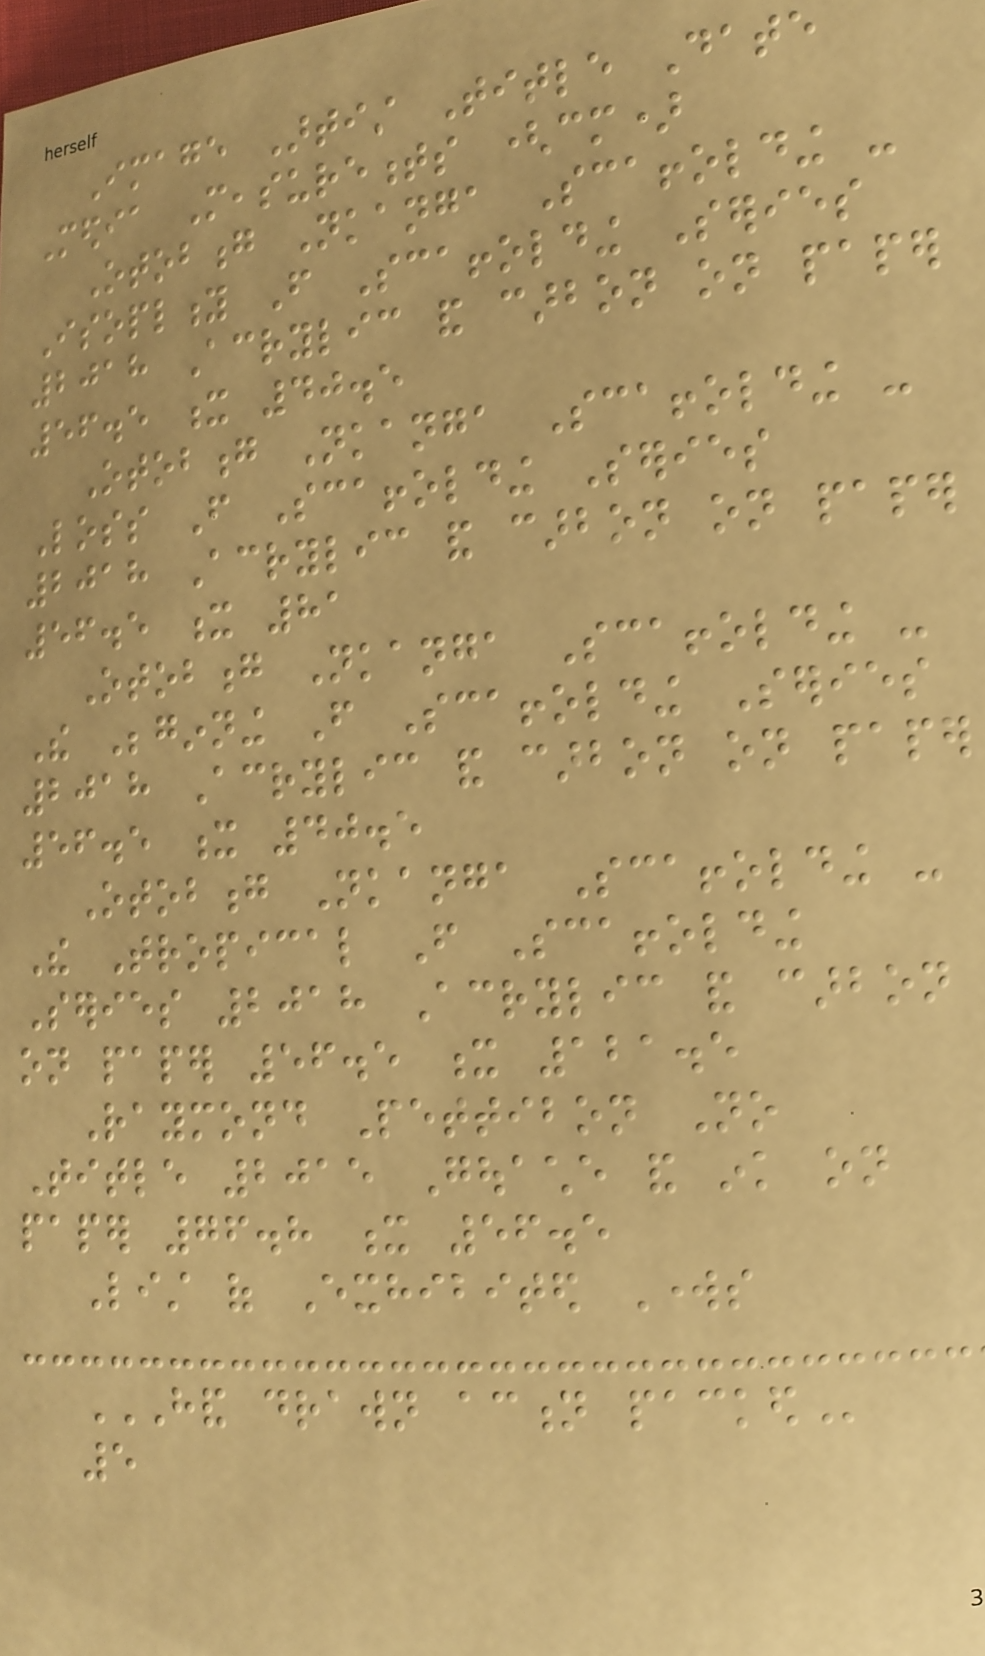Image Artist Title Date
Media Measurements (cm)
Otobong Nkanga Scaffolding -
Isoplity From Scaffolding Series
2018 Acrylic and carbon on paper
56.5 x 40.5
Otobong Nkanga Scaffolding -
Loss From Scaffolding Series
2018 Acrylic and carbon on paper
56.5 x 81
Otobong Nkanga Scaffolding -
The Beginning From Scaffolding Series
2018 Acrylic and carbon on paper
56.5 x 40.5
Otobong Nkanga Scaffolding -
The Tropical From Scaffolding
Series 2018 Acrylic and carbon
on paper 56.5 x 121.5
Raymond Pettibon No
Title 2015 Gouache and ink on
paper 76.8 x 56.5
List of Exhibited Works
HAND DRAWN ACTION PACKED
5
